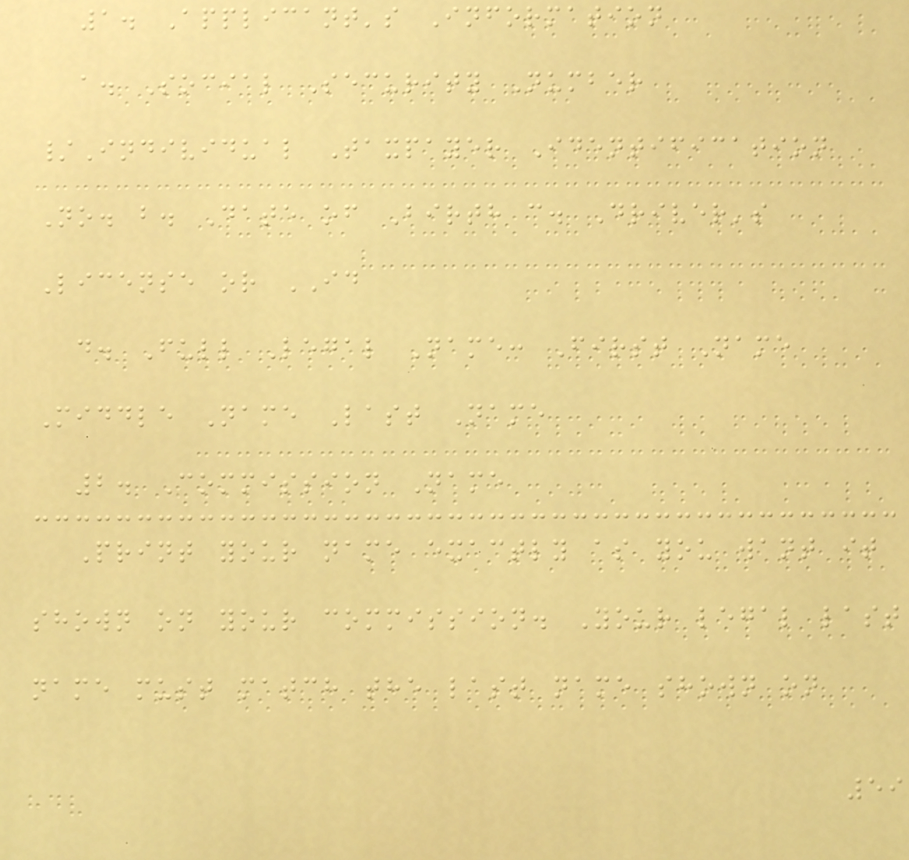1. Applicant's Information
a. Social Security Number
/Individual Taxpayer Identification
No. b. Date of Birth c. Driver's
License or ID
d. Full Legal Name: First Name
Middle Name Last Name
2. Commission Name
Print your name exactly as you want it
shown on your commission. Your legal last
name must match the last name shown on
59
